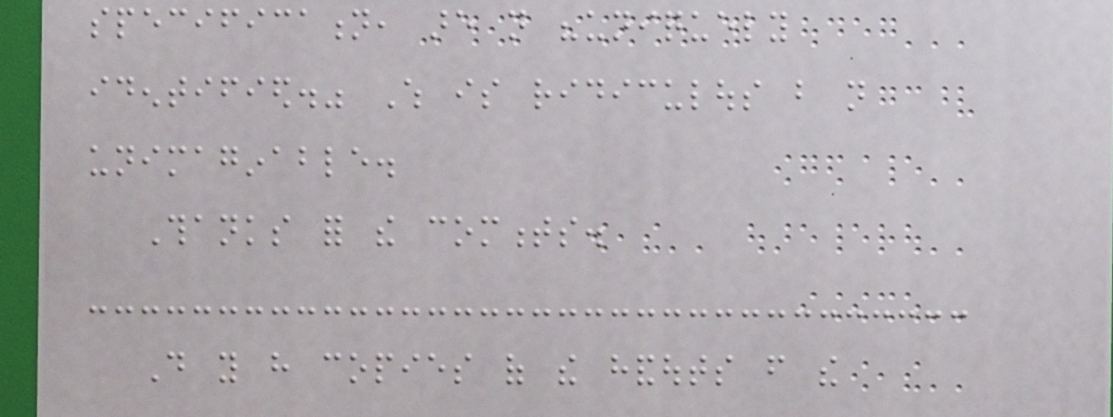specification, are not "uniquely
identified." Which is ridiculous but not
unimaginable.
Thanks for the comments.
Do you have copies of the handouts from the
